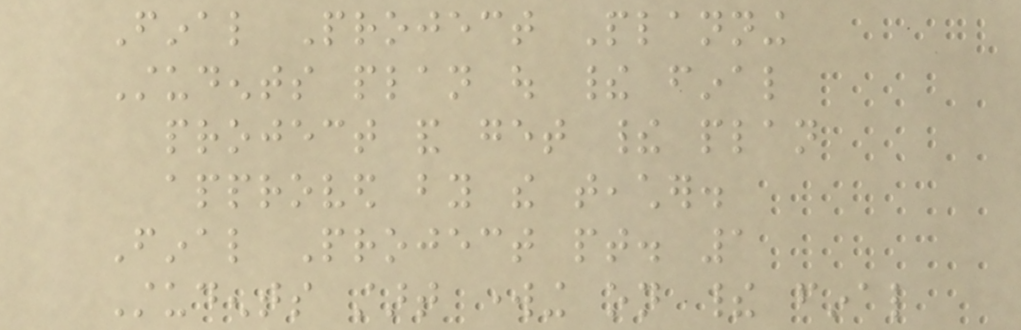Final Project Planning
Students plan out their final
project and get their plan
approved by the teacher.
Final Project pt. 1
Students start working on their final
